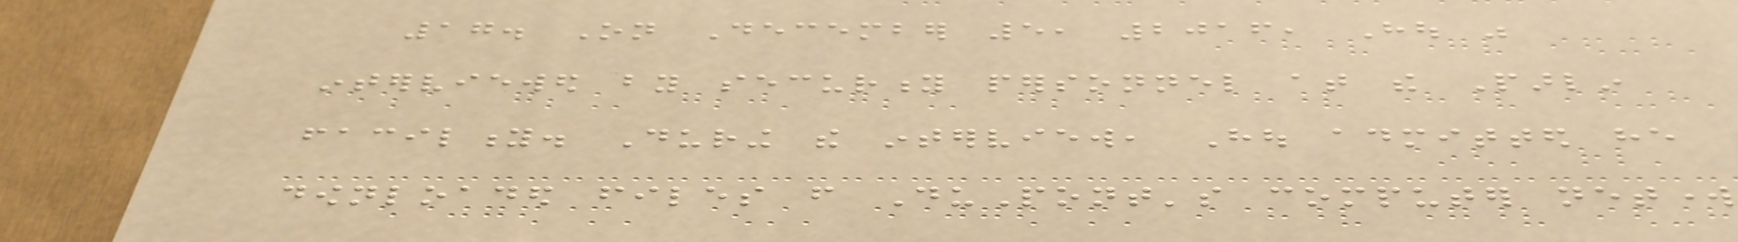17. On December 5, 2016, Hou was
interviewed by security personnel at the Parlin
facility. During the interview, Hou admitted he
downloaded files from DuPont's computer network
